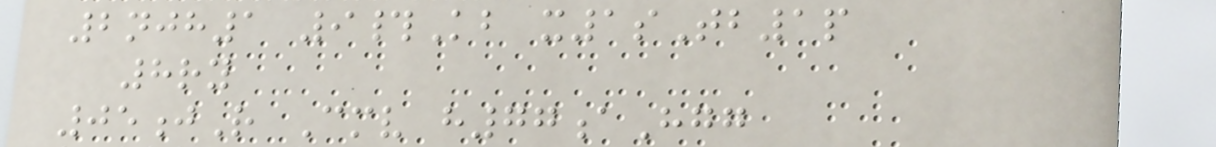2njh1 9#Kb x1sTb1p
8ry
05jR Cmv h77aHgg
